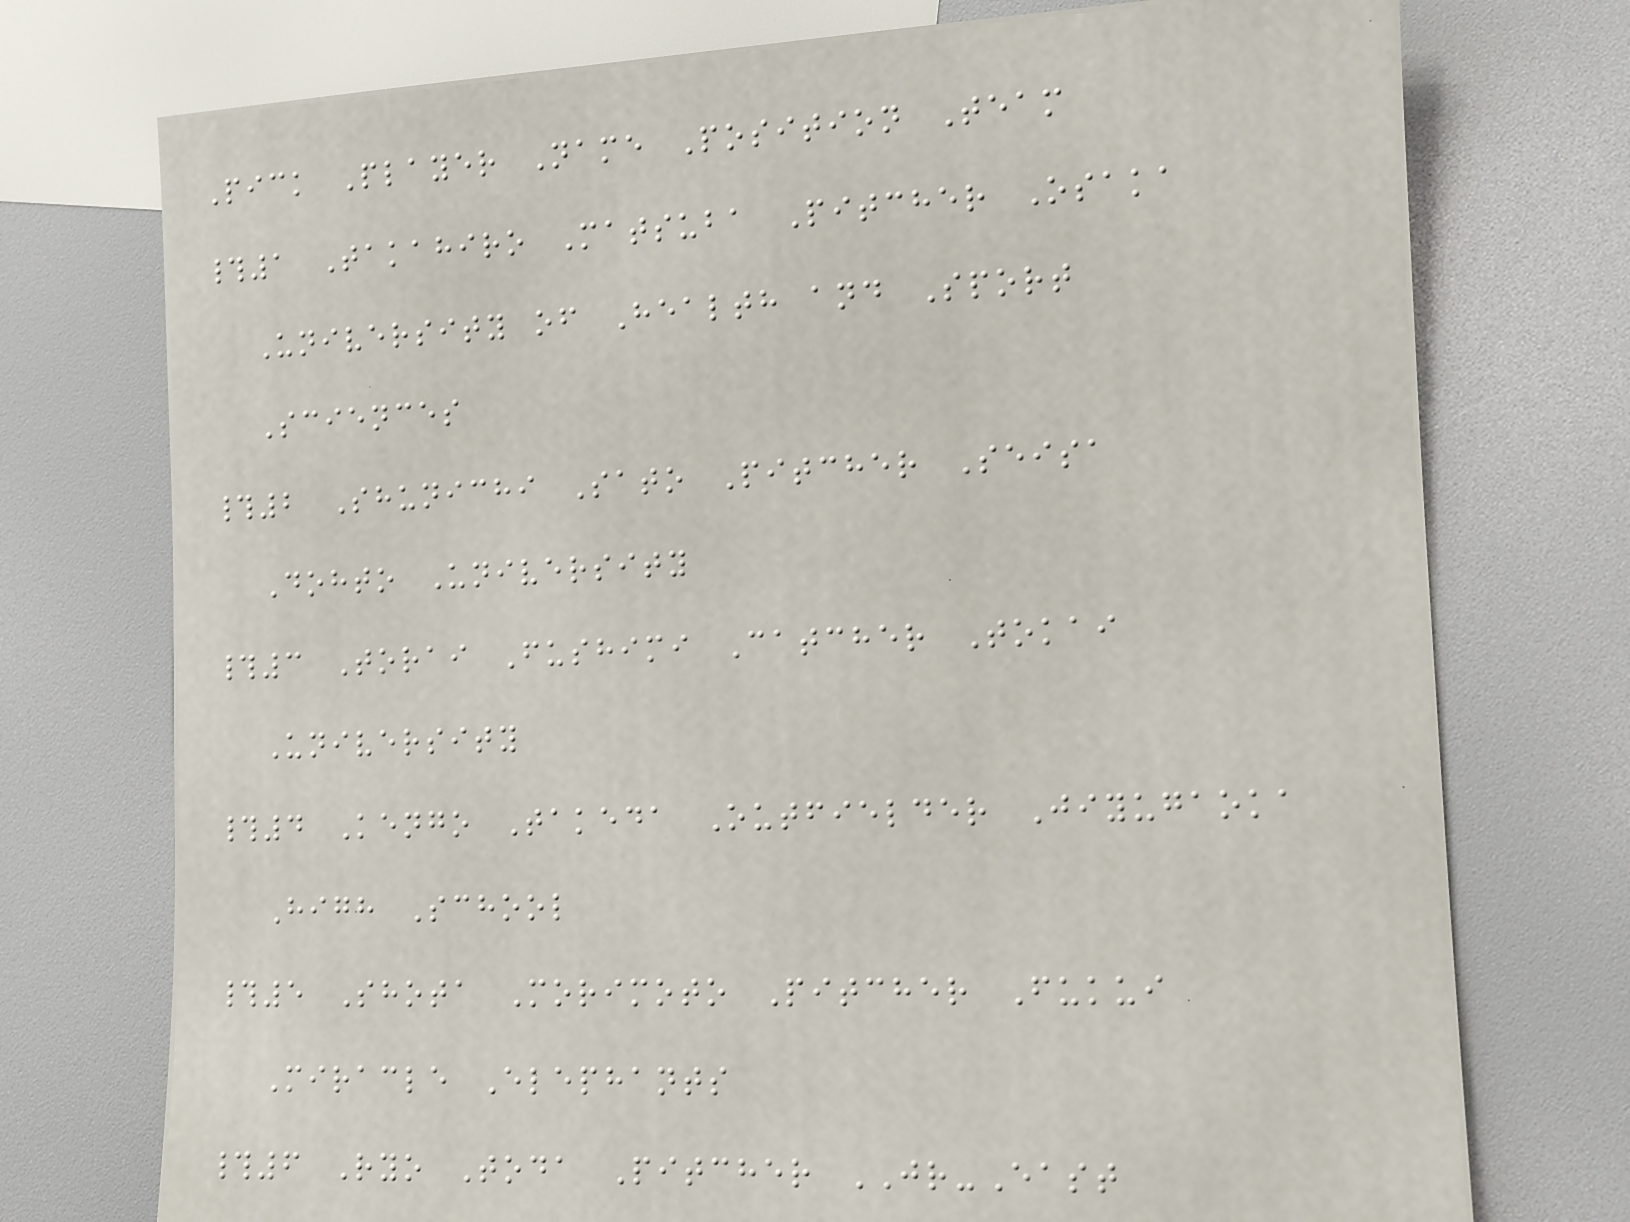Pick Player Name Position Team
#1 Takahiro Matsuba Pitcher Osaka
University of Health and Sport
Sciences
#2 Shunichi Sato Pitcher Seisa
Dohto University
#3 Torai Fushimi Catcher Tokai
University
#4 Kengo Takeda Outfielder Jiyugaoka
High School
#5 Shota Morimoto Pitcher Fukui
Miracle Elephants
#6 Ryo Toda Pitcher JR-East
